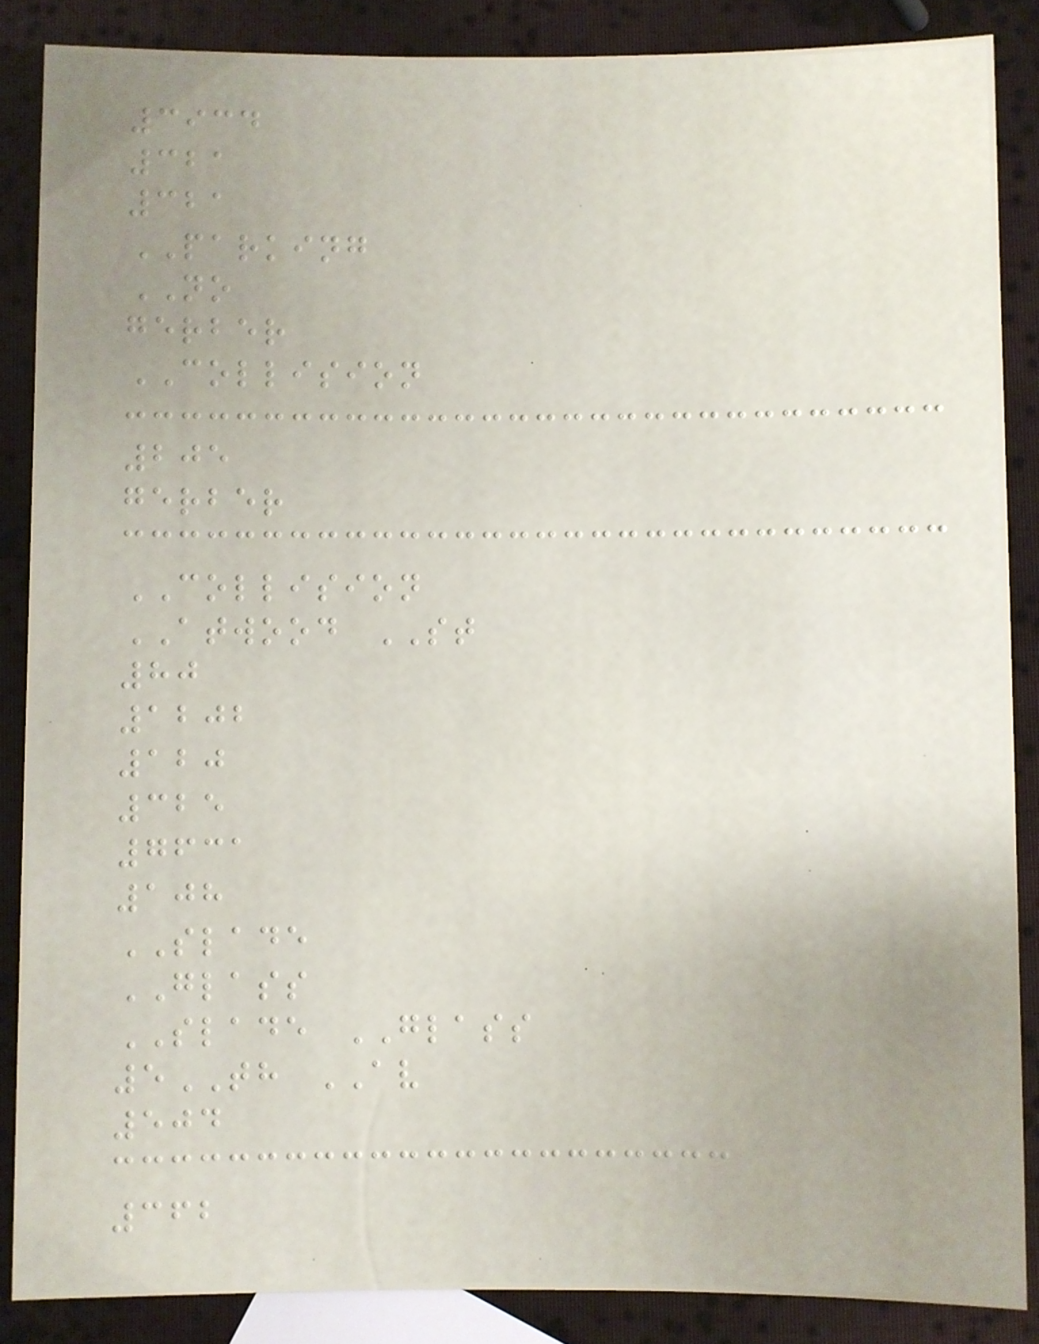3934
321
321
PARKING
NO
gerber
COLLISION
205
gerber
COLLISION
ATWOOD ST
80
1202
120
325
7631
108
SLADE
GLASS
SLADE GLASS
5TH AV
504
362
